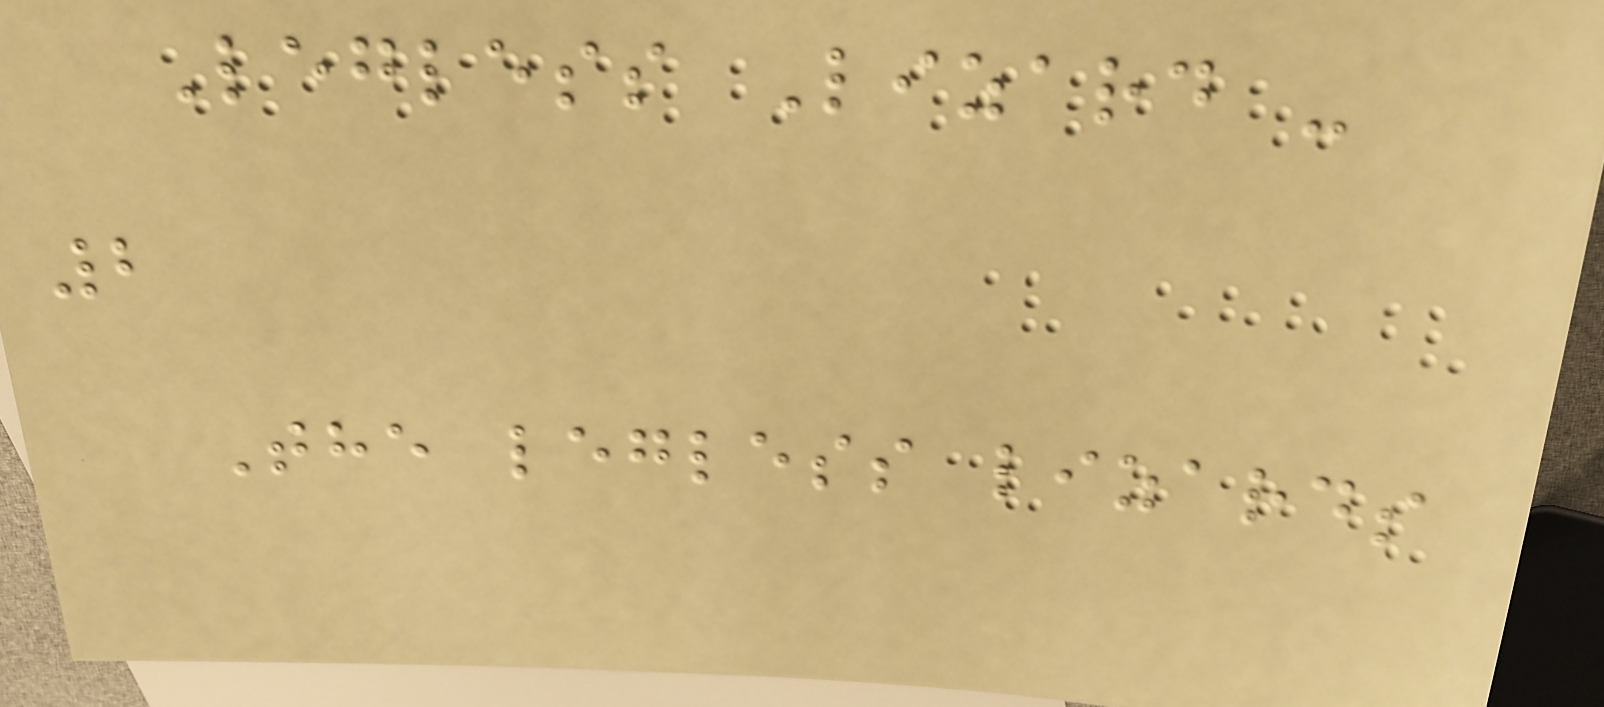Legless Lizard -
2
The legless lizards
